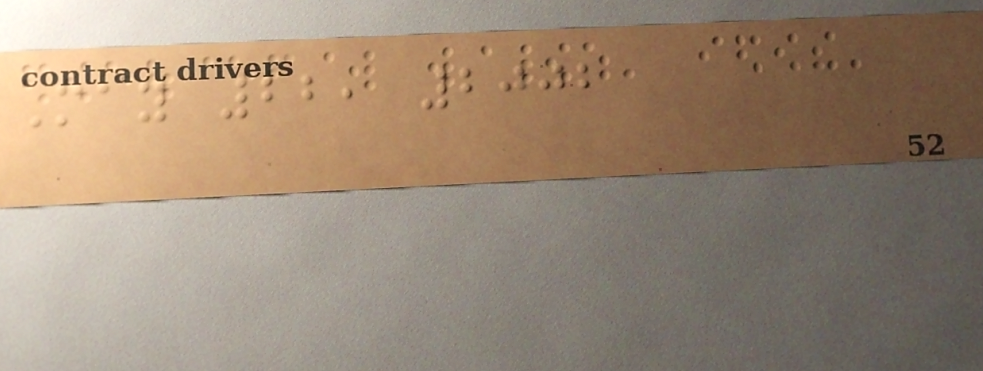May 22, 2002
